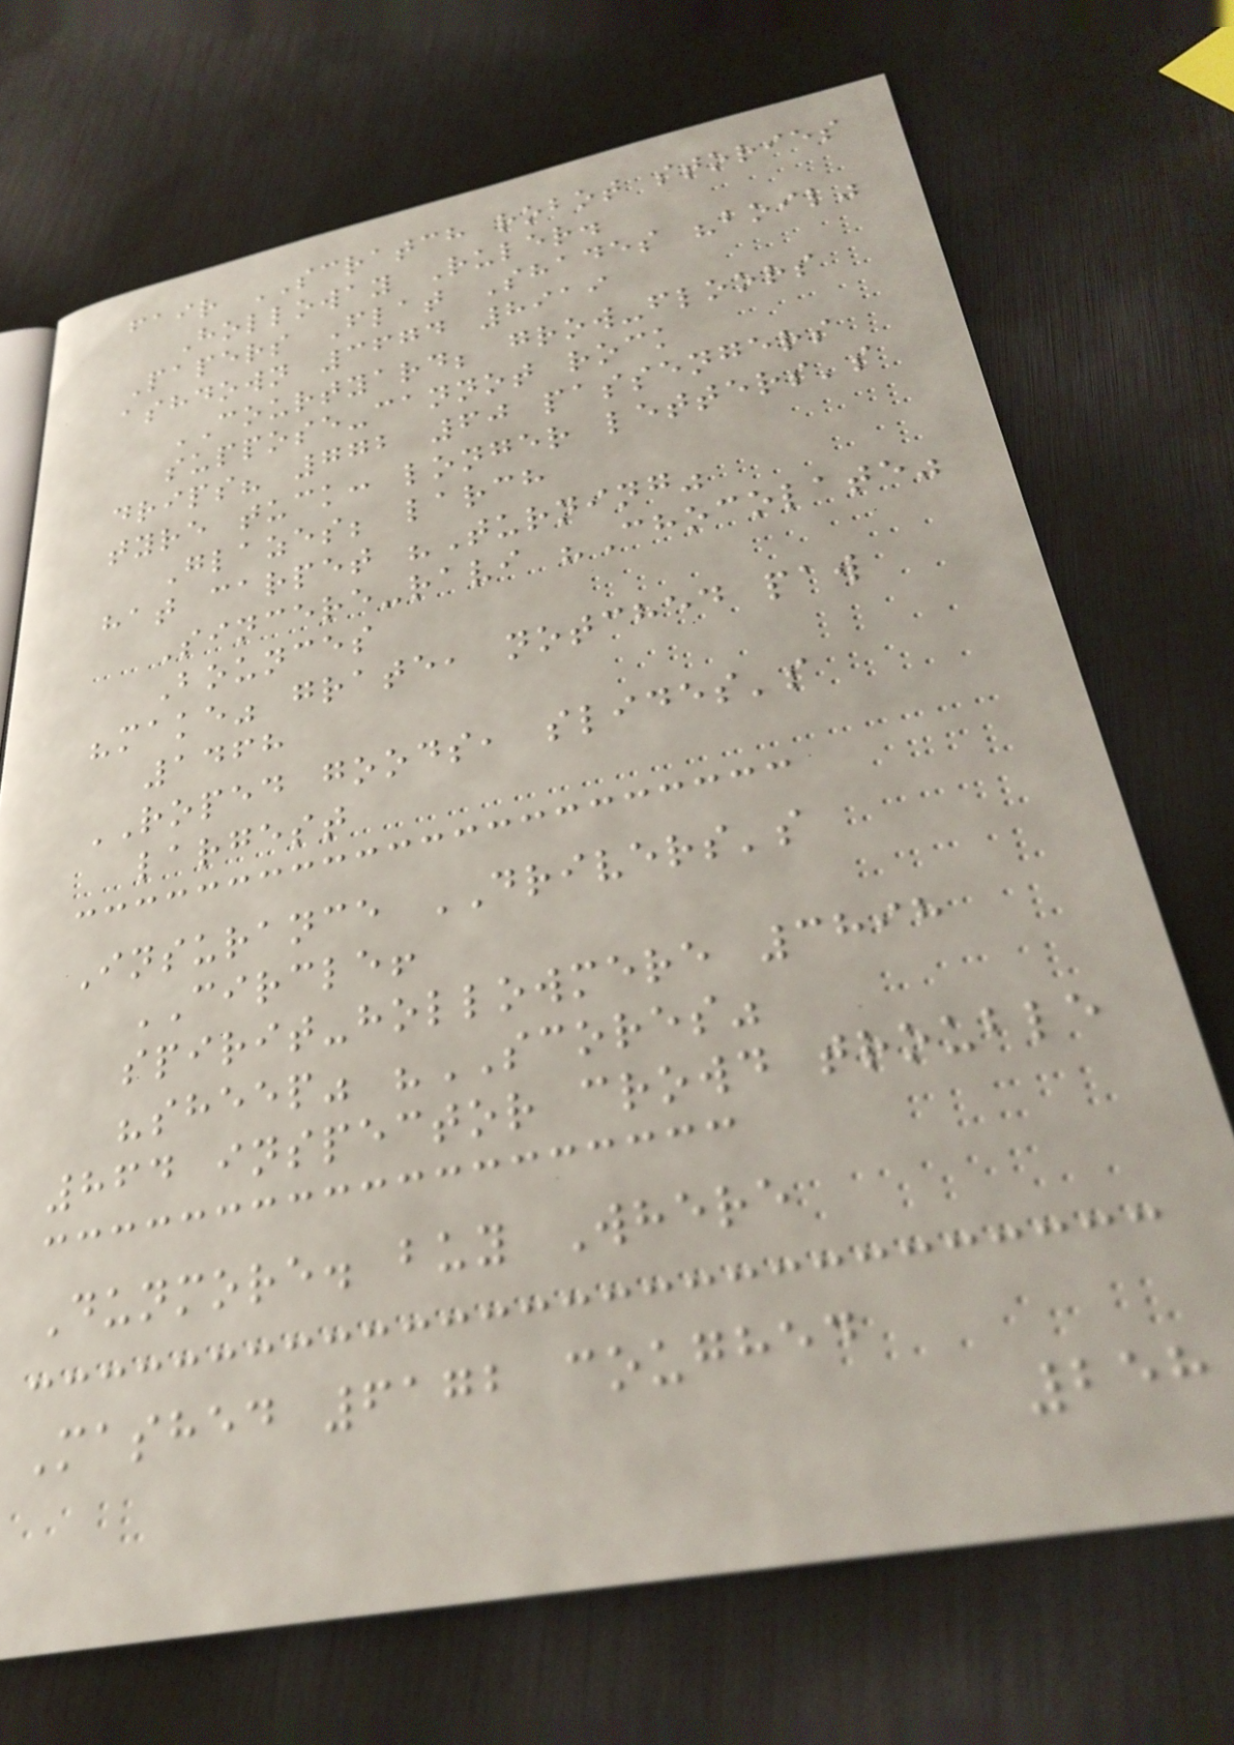fair SCRATCH robot stories
Holloway Ruler.
Papers Flat Shades "boil"
ashdown 3674 8919
COURTYARD; grow-floors
suppose-cannot rock
drips? 772 60 passengers
tyre tuck: longer letters's
Glazes; larch
hat carpet "Turning"
Sincere-ravi "Chocolate"
Bounces
"make" grate, notched paw
1468
ROPED goods, slides's
largest
Insurance DRIVERS's
CIRCLE!
spirit-hollowmere 3898
"sheep" "SCORES"
864 inspector crowd trouble
Dunmore. buy Where
Mashed 6172 coughed
258
